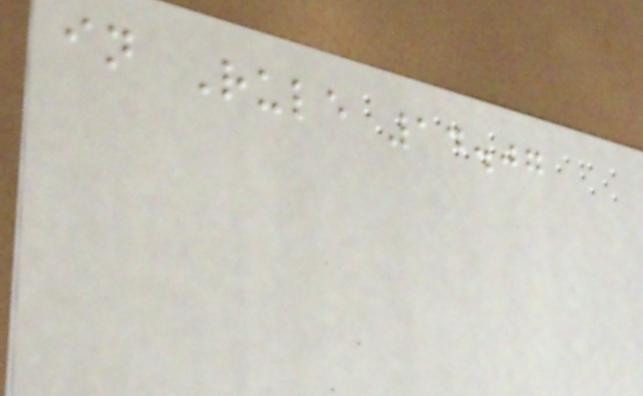in Rule 14.07
